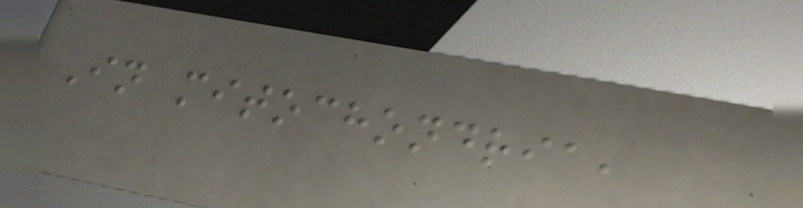In mitochondria,
